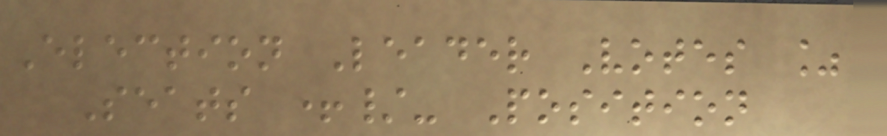Election Leader Votes %
Seats +/- Position
